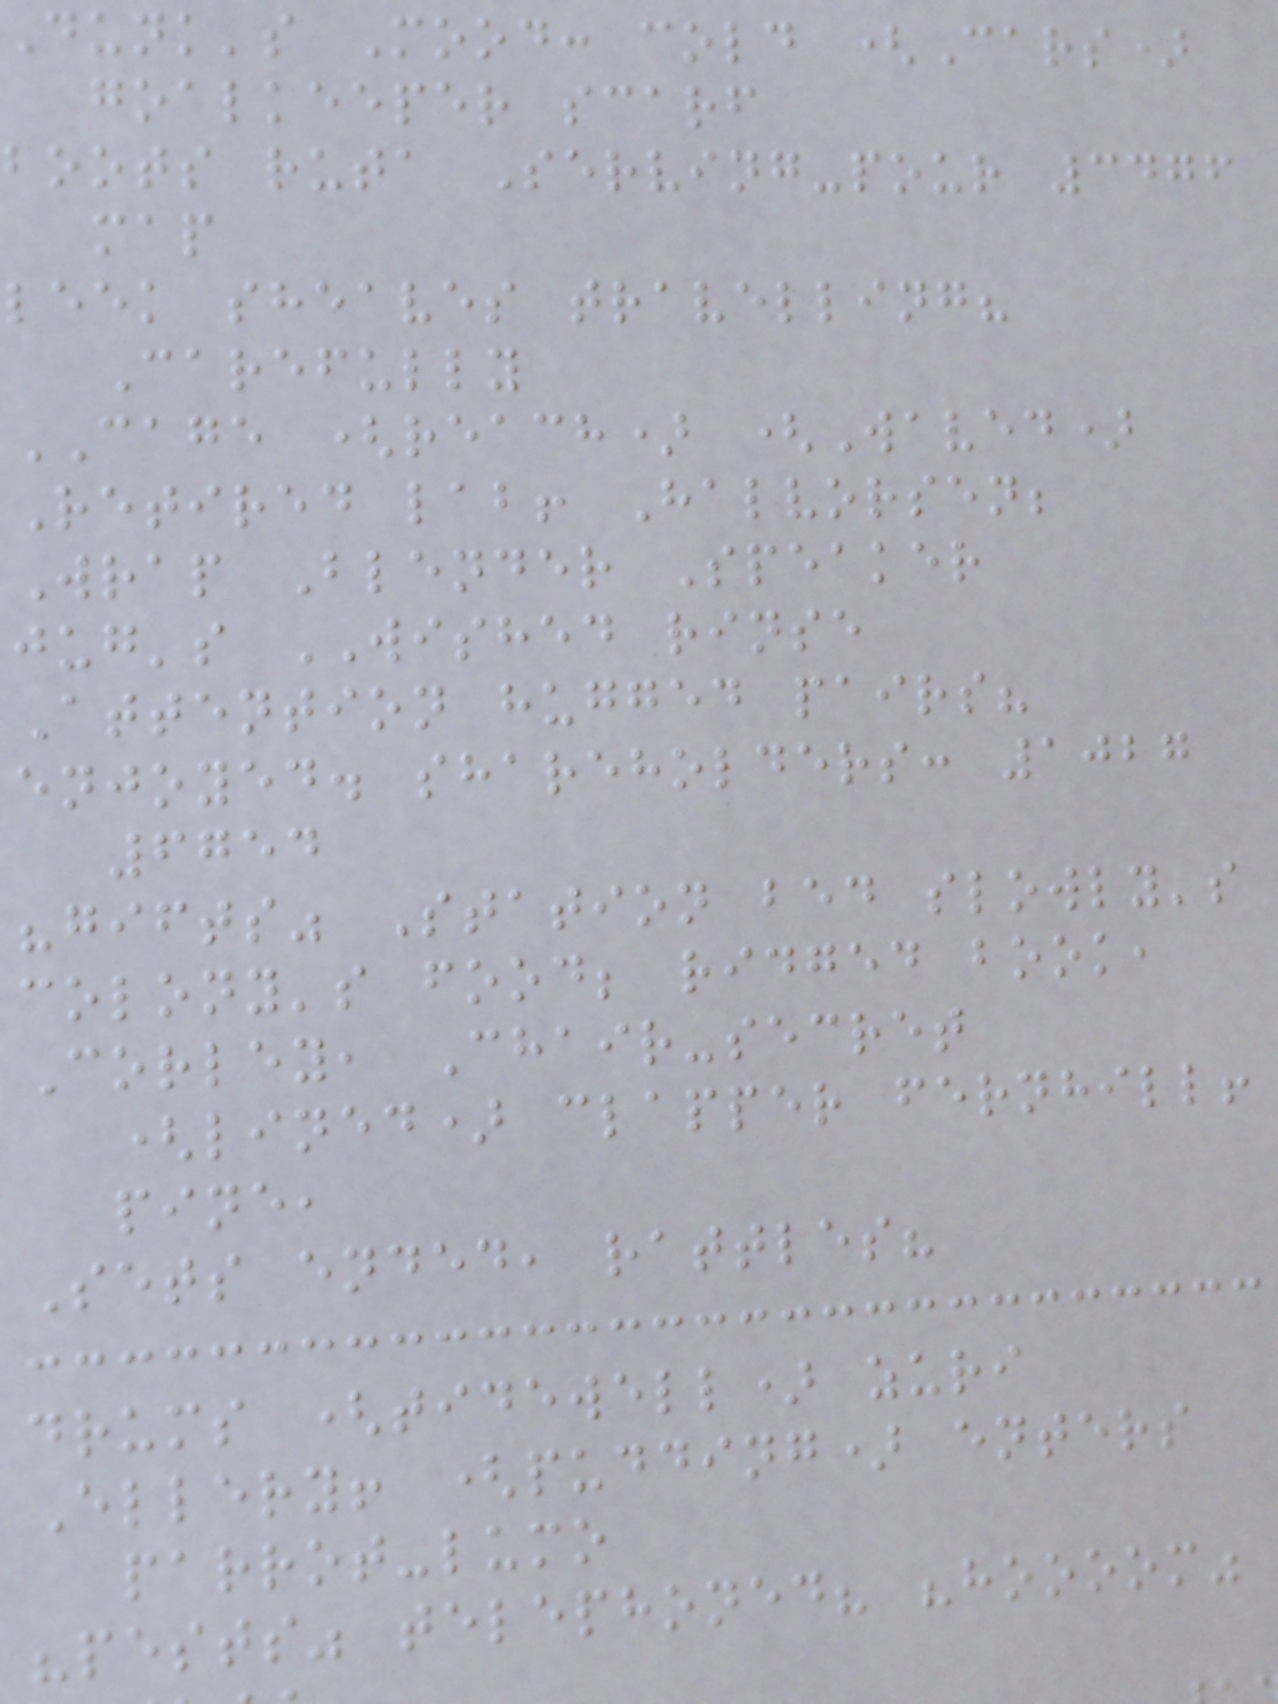Dunk's Mood: cold (Cars)
goalkeeper scarf
boots ruta Serving-pour 3476
map
leek sheaves travelling?
Carefully
CAGE (reach) (Waved)
Retired lab! Halvorsen;
Wrap Blender Speaker
jug's WISHED rinse
Attention hugged pairs?
enjoyed. shareholders: 1027
6754
"gifts" Station bed slowly's
colony's food; ridged book,
Corley, Chair-secret
(lined) clapper fernhill!
pine,
Sets ended, rattles?
drums (tidewell) zuri
Ellery! (pudding) enters
parrot-lumo
"pests" telephoned? "hoooom"
